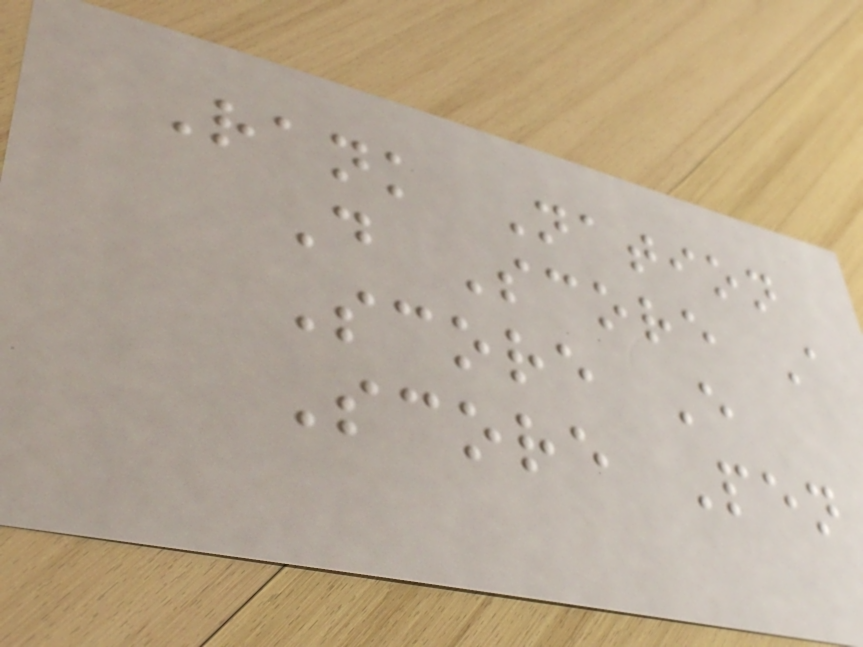Rank Nation
D Score A
Score E
Score Pen
